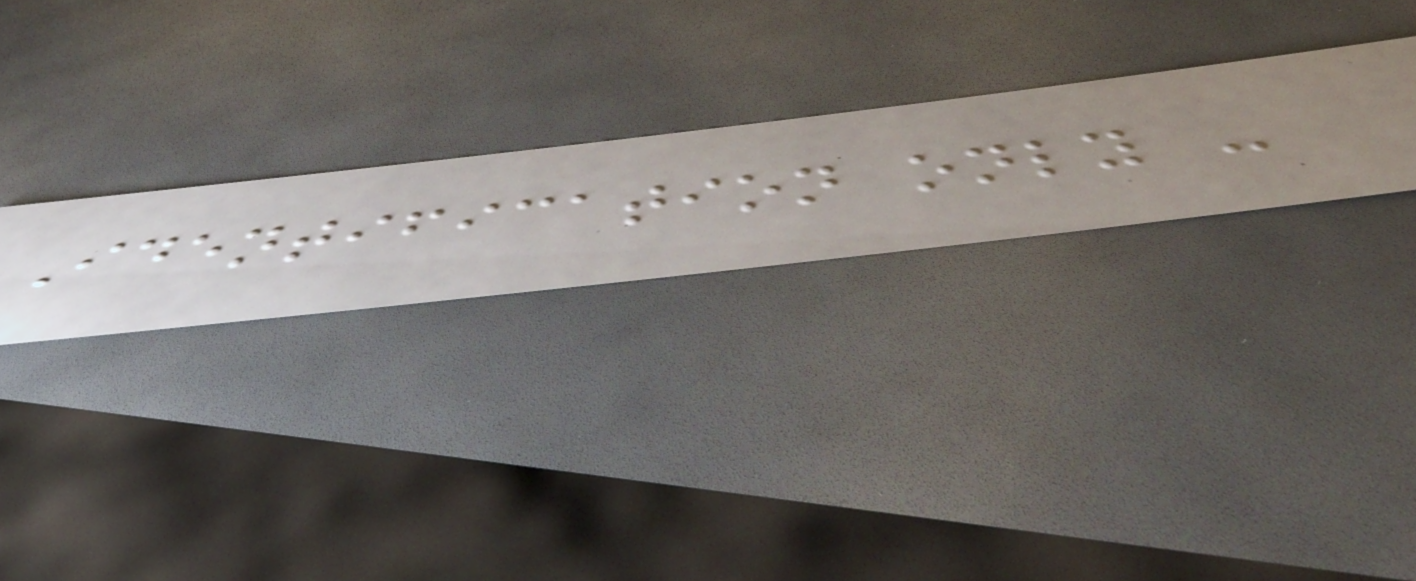Identification only -
